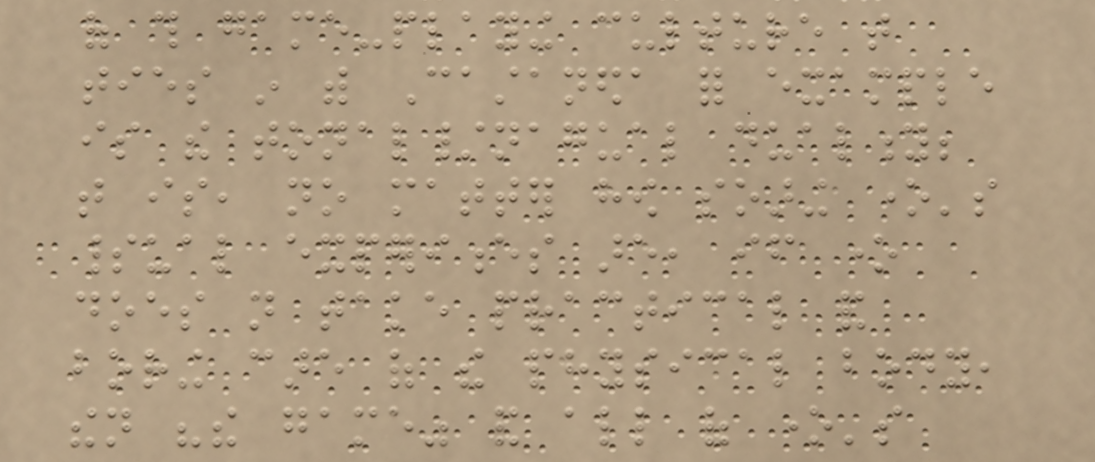of this game-playing culture that
ties in with Castaneda for example
is the tonal/nagual duality;
that is, no matter how soaring one's
spiritual experiences are, if one
does not take practical and
boring care of the physical body,
then "the game" and all of one's
